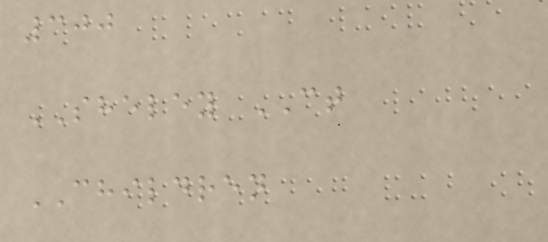300
SHELEY CT
CHILDREN
